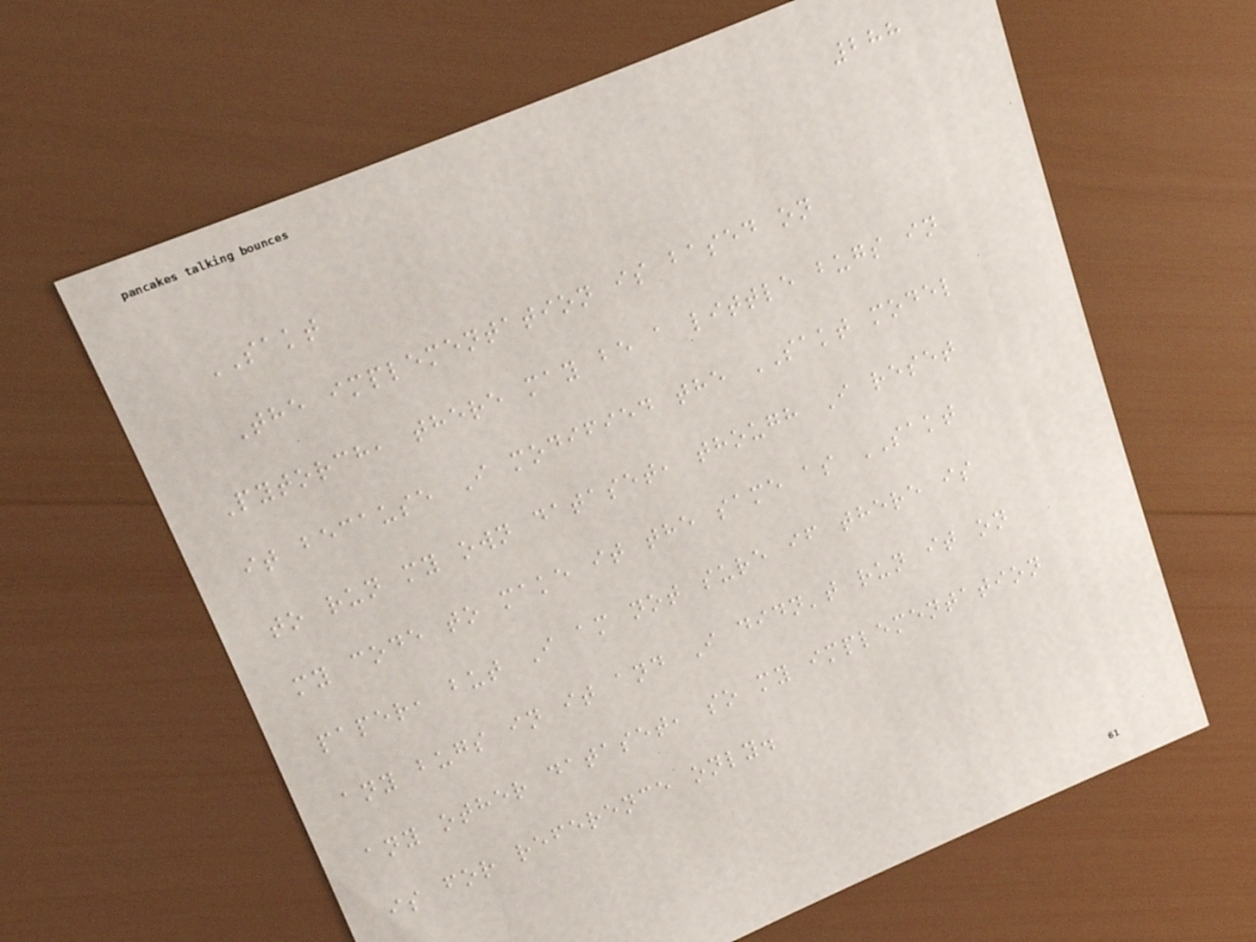288
SAKT
The implementation is based on
Pytorch, there may be a little bugs in
it because I modified the SAKT model
to run my own dataset, though I reset
my code to make it the same as SAKT
paper, but I am not sure if there is
any bugs in it and I didn't run it on
any other dataset, so my implementation
is for reference only.
